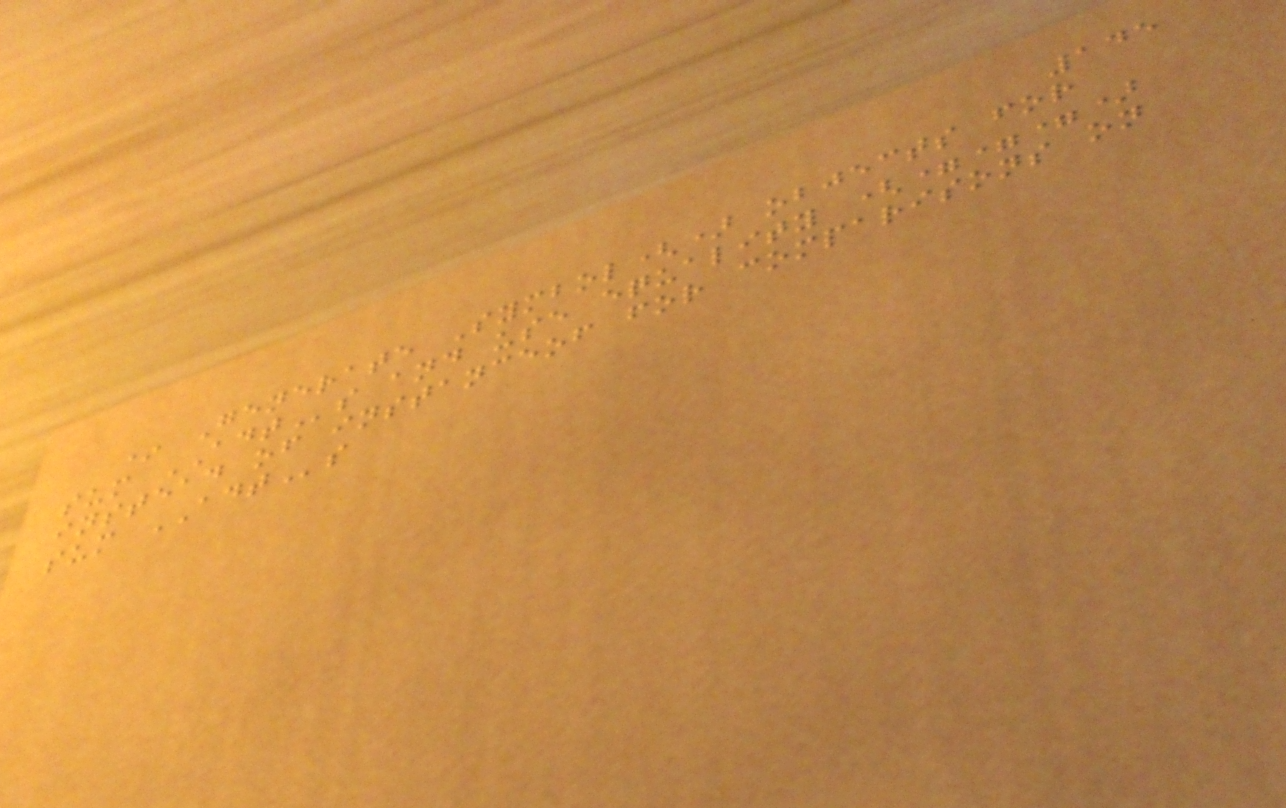145
* Generate Symbol() objects for
sum ADTs and use equality (===)
instead of instanceof for comparisons on
sum ADTs
